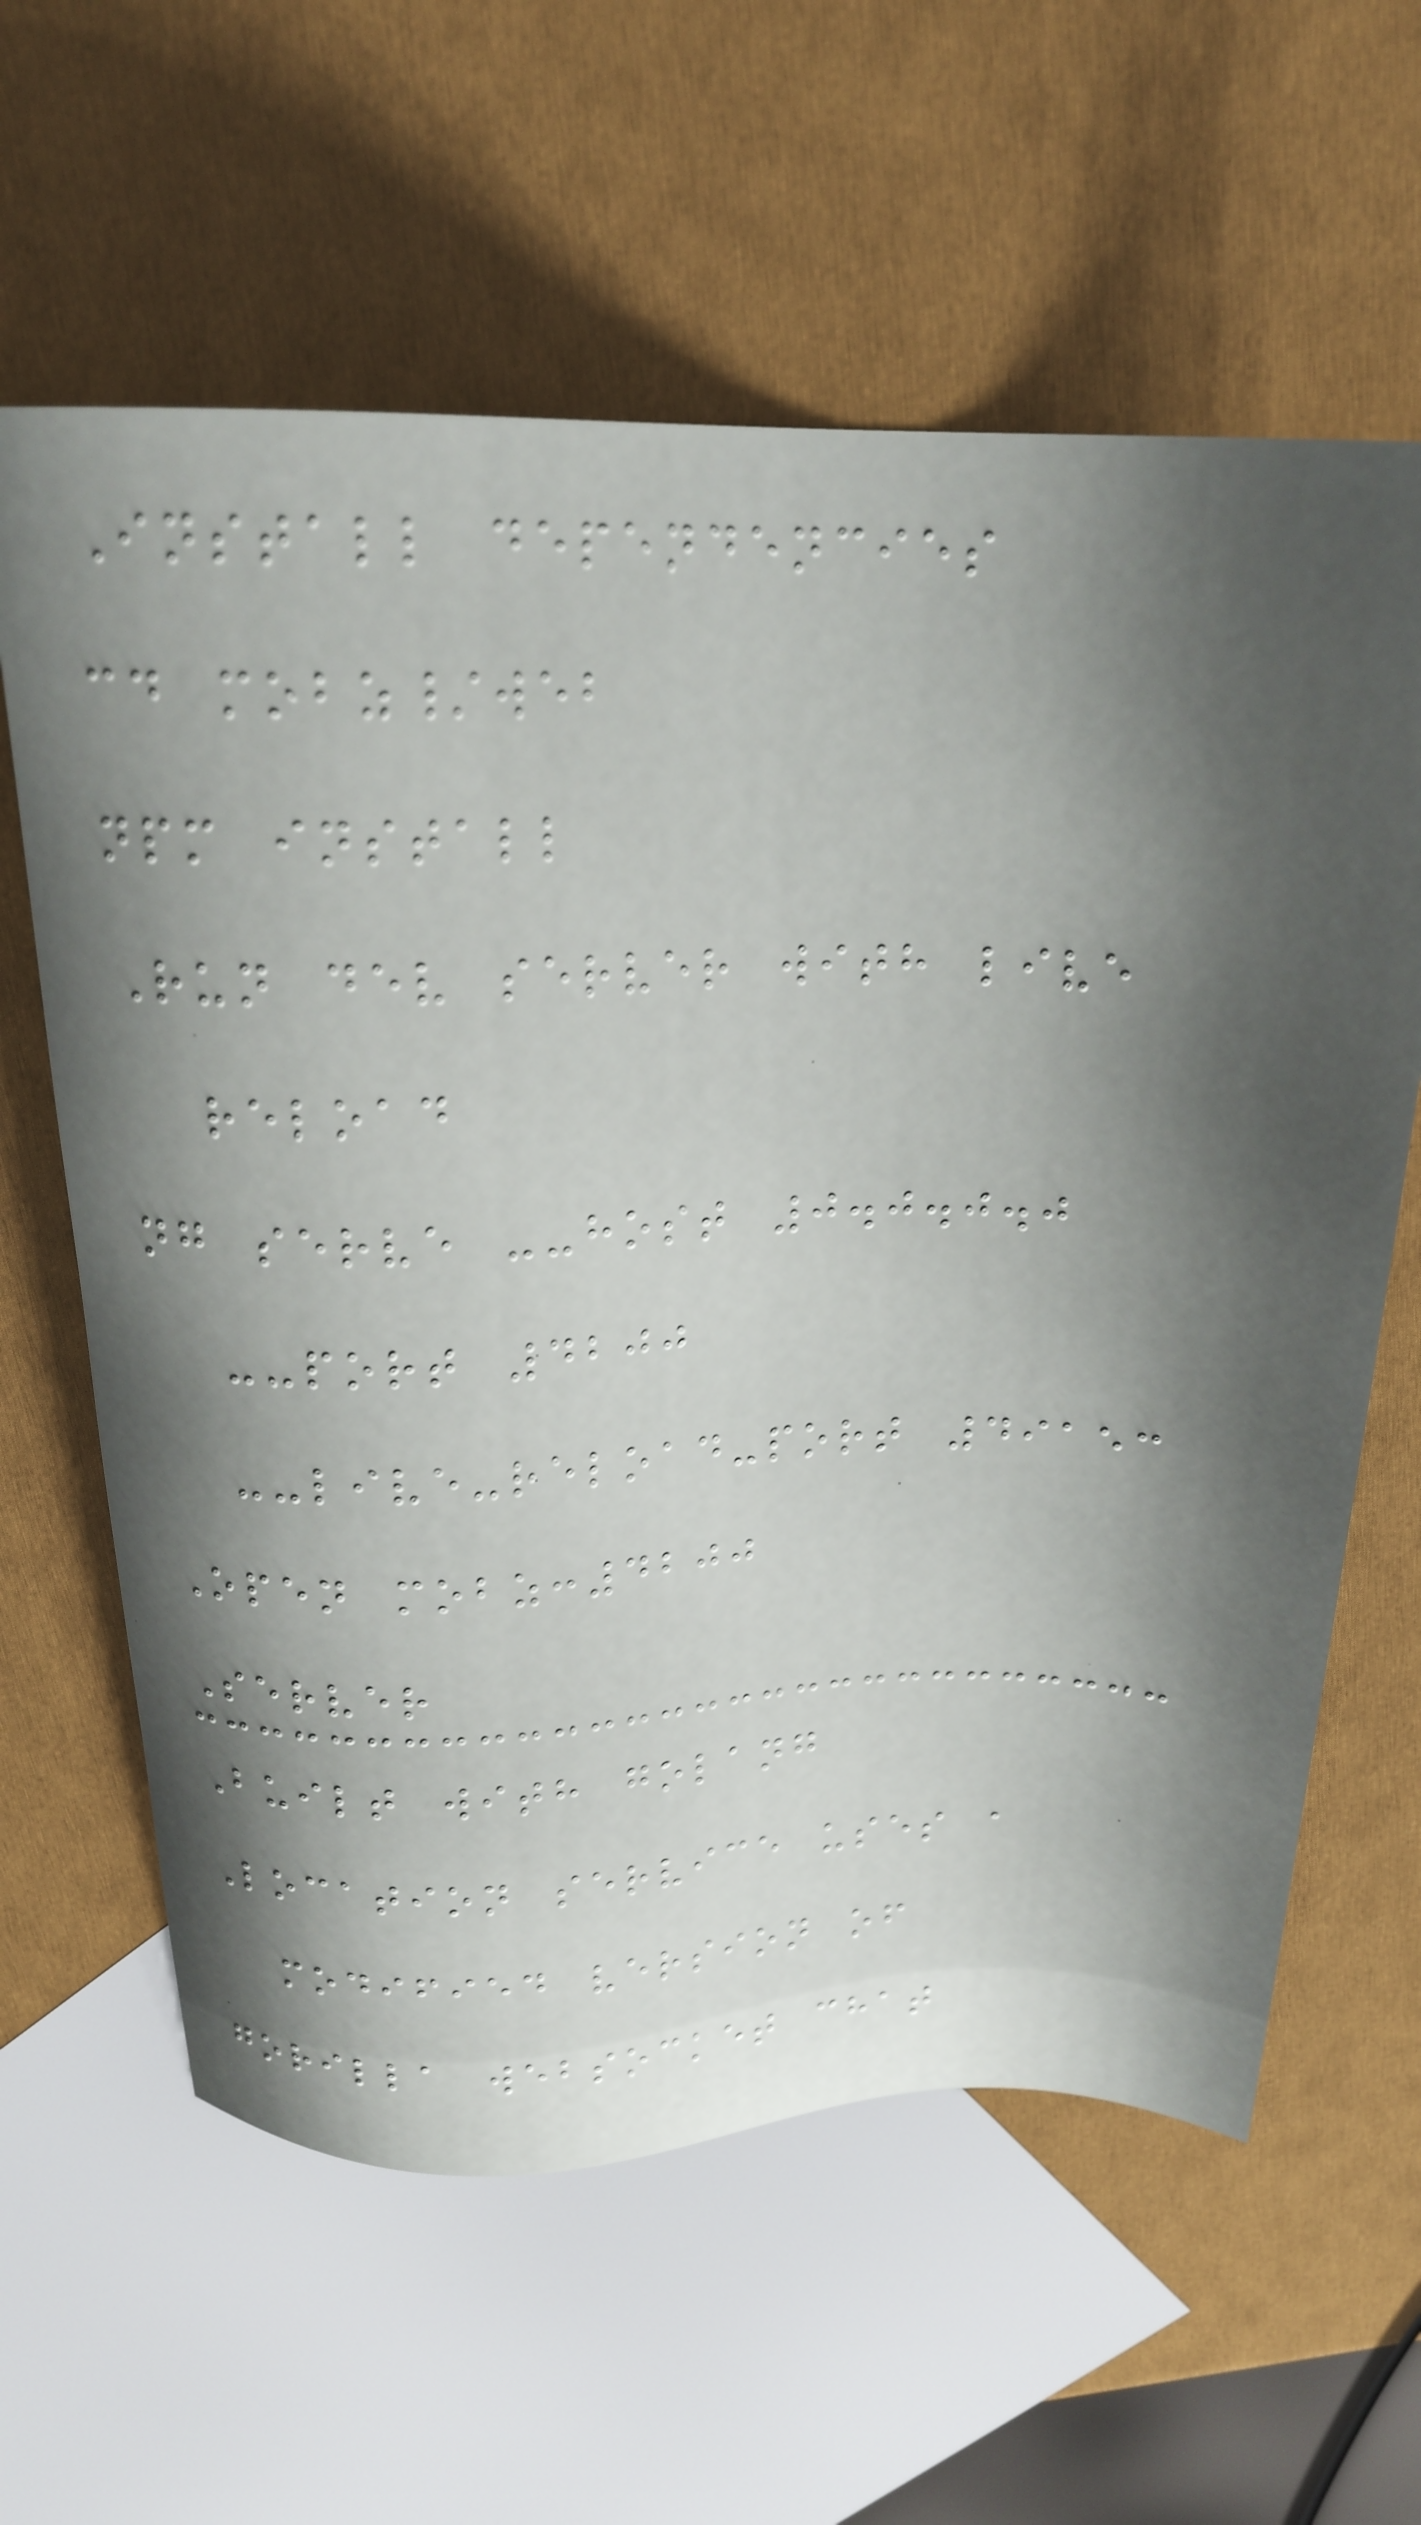Install dependencies
cd mobz/web
npm install
Run dev server with live
reload
ng serve --host 0.0.0.0
--port 4200
--live-reload-port 49153
Open mobz:4200
Server
Built with golang
Location service uses a
modified version of
gorilla websocket chat
